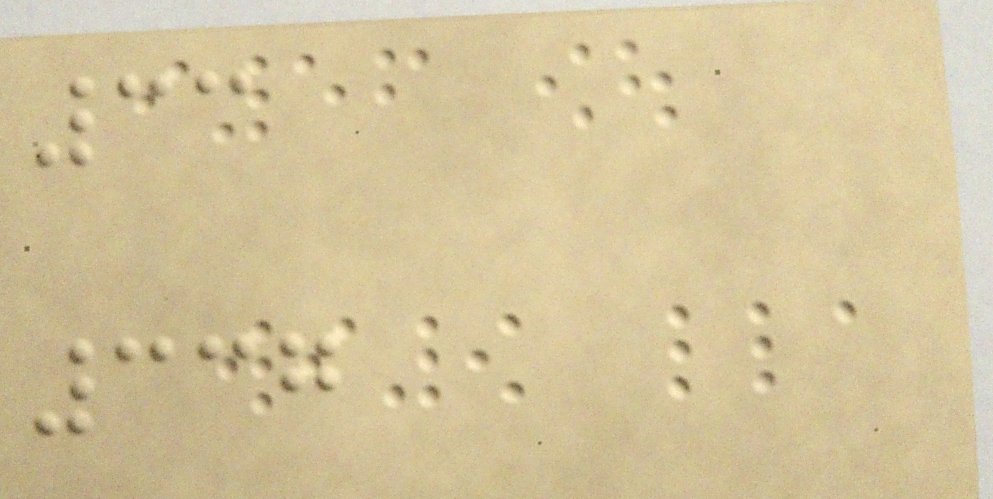33
337
